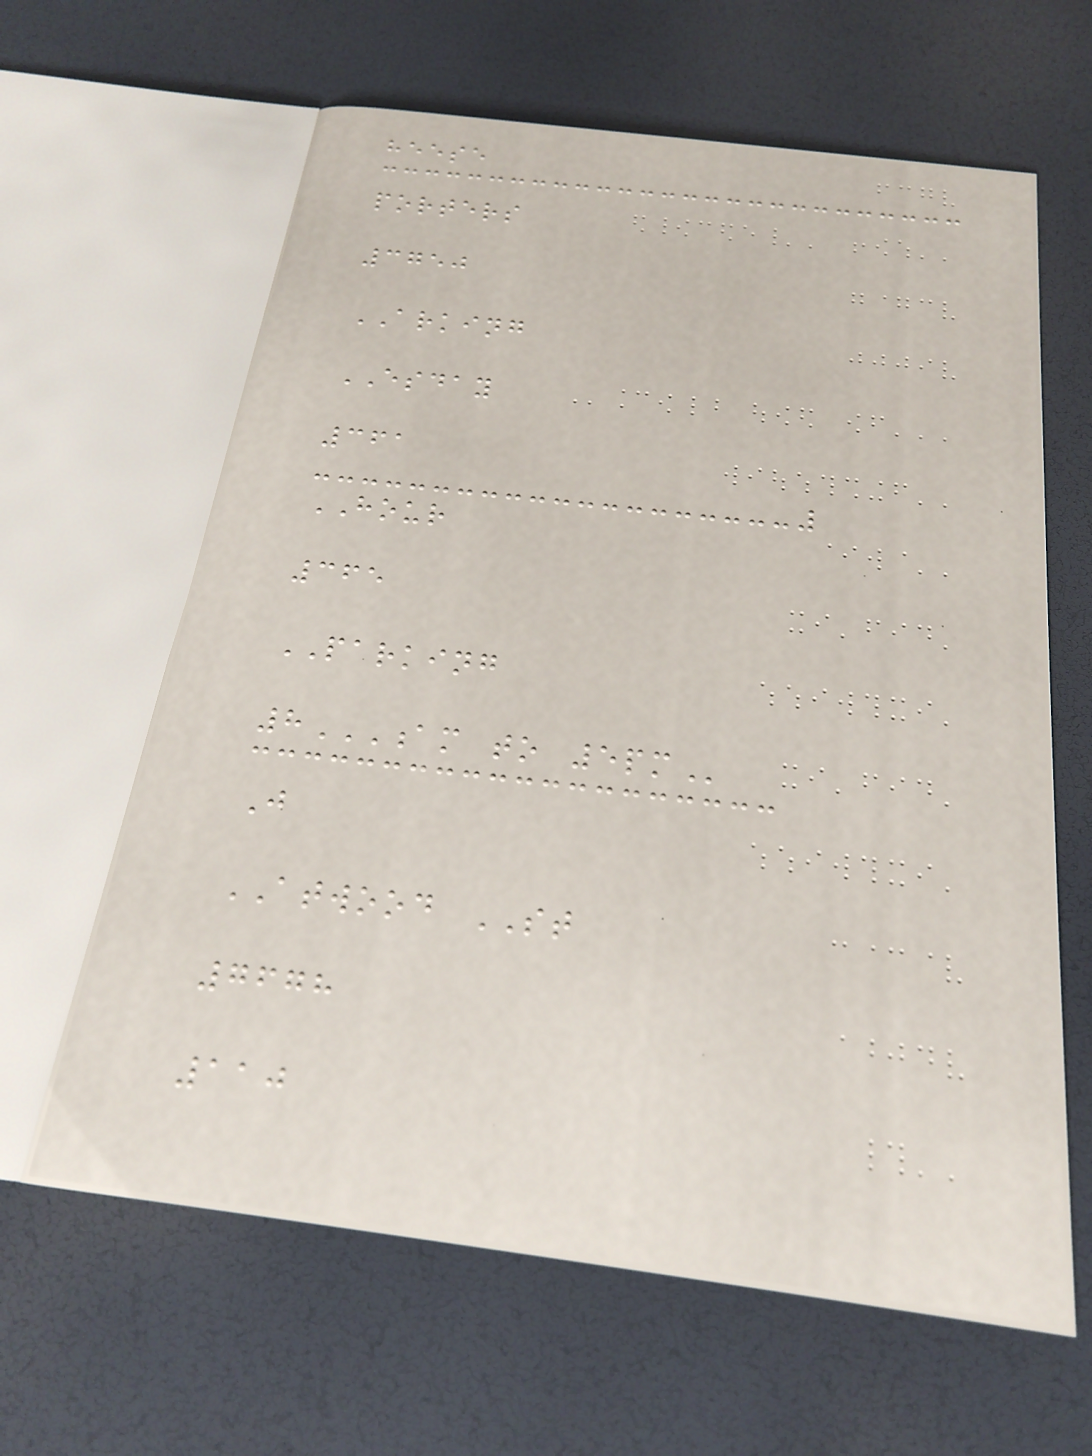heese
porters
3750
ARKING
ESDAY
361
HOUR
365
PARKING
8AM TO 5PM
J
ATWOOD ST
7678
110
